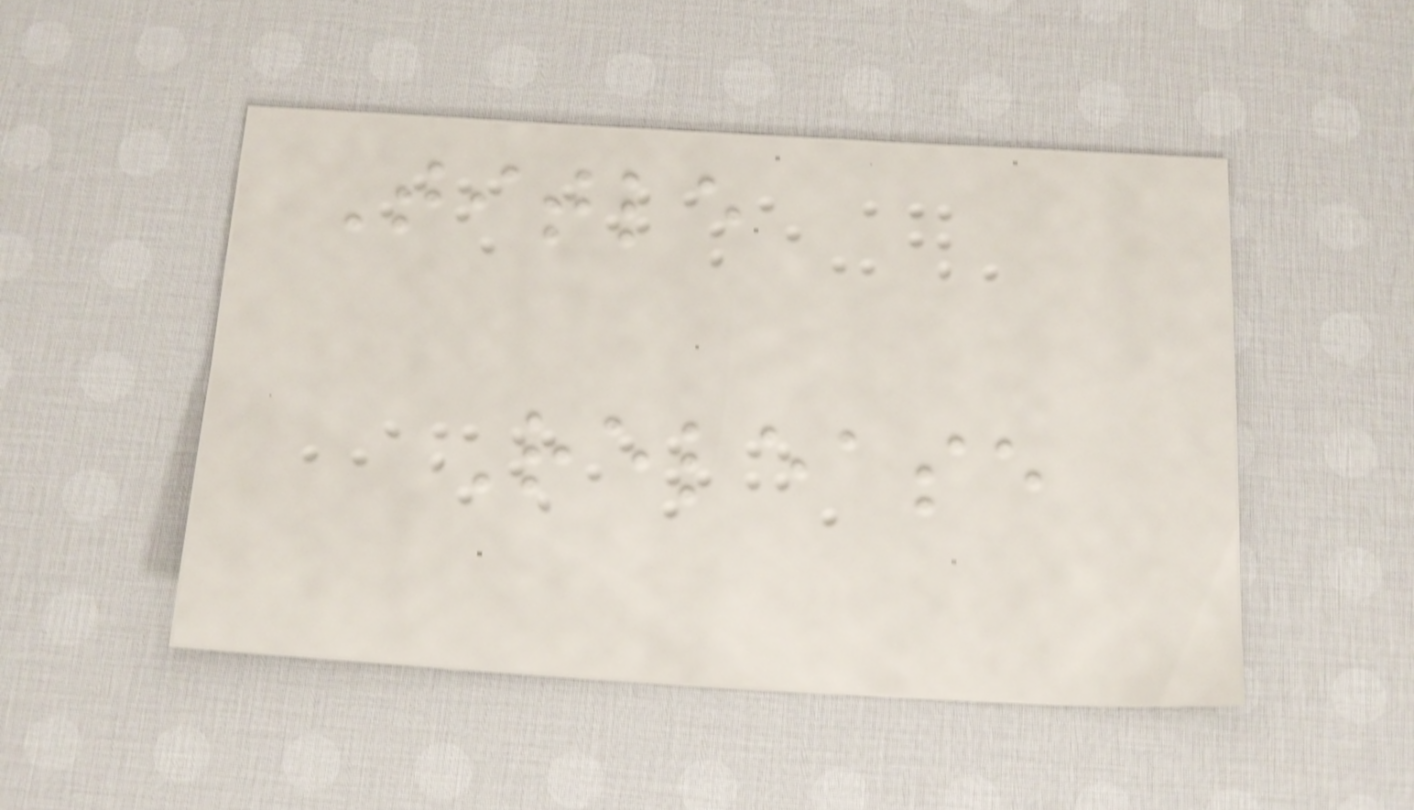Title
Release
